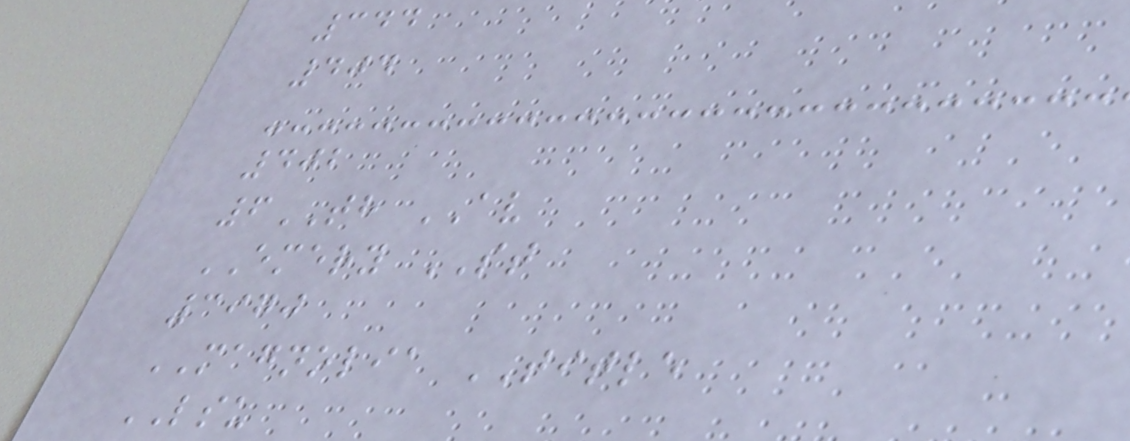344
404
402
6TH AV
EMERY ST
3970
MAGNOLIA TITLE
LSU
